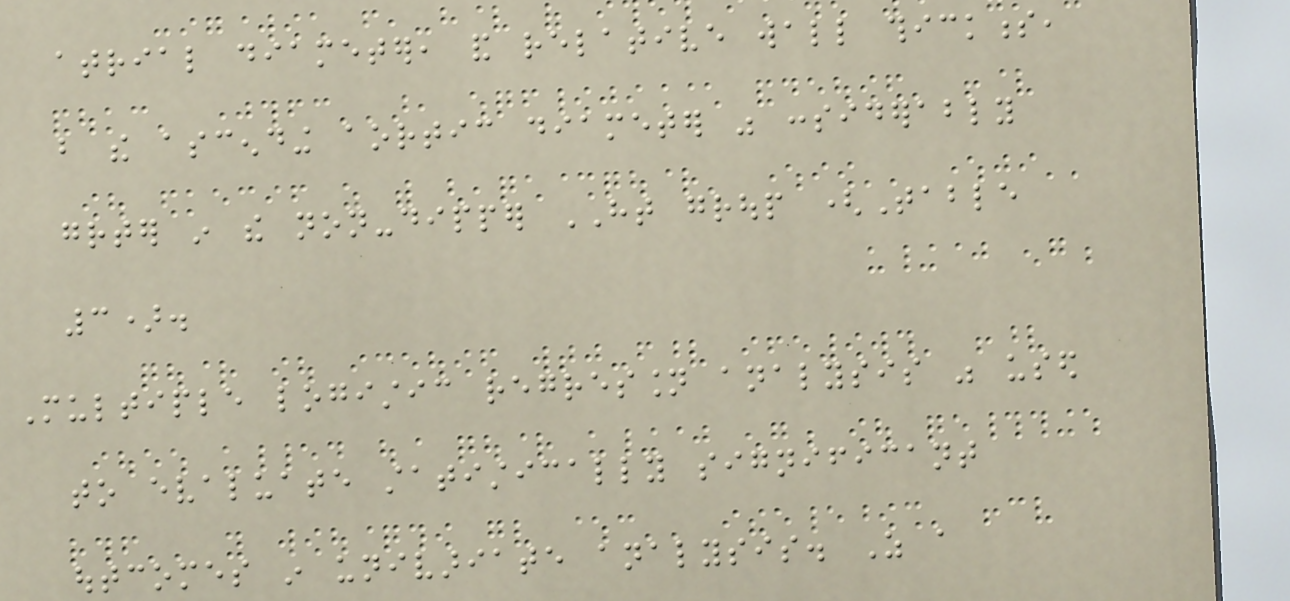atrial diameter, and relative wall thickness,
but the ascending aortic diameter was considerably
greater in the non-dipper HT group (Table
3).
Multiple logistic regression analysis was used
to evaluate statistically significant
outcomes in univariate analysis. As a
